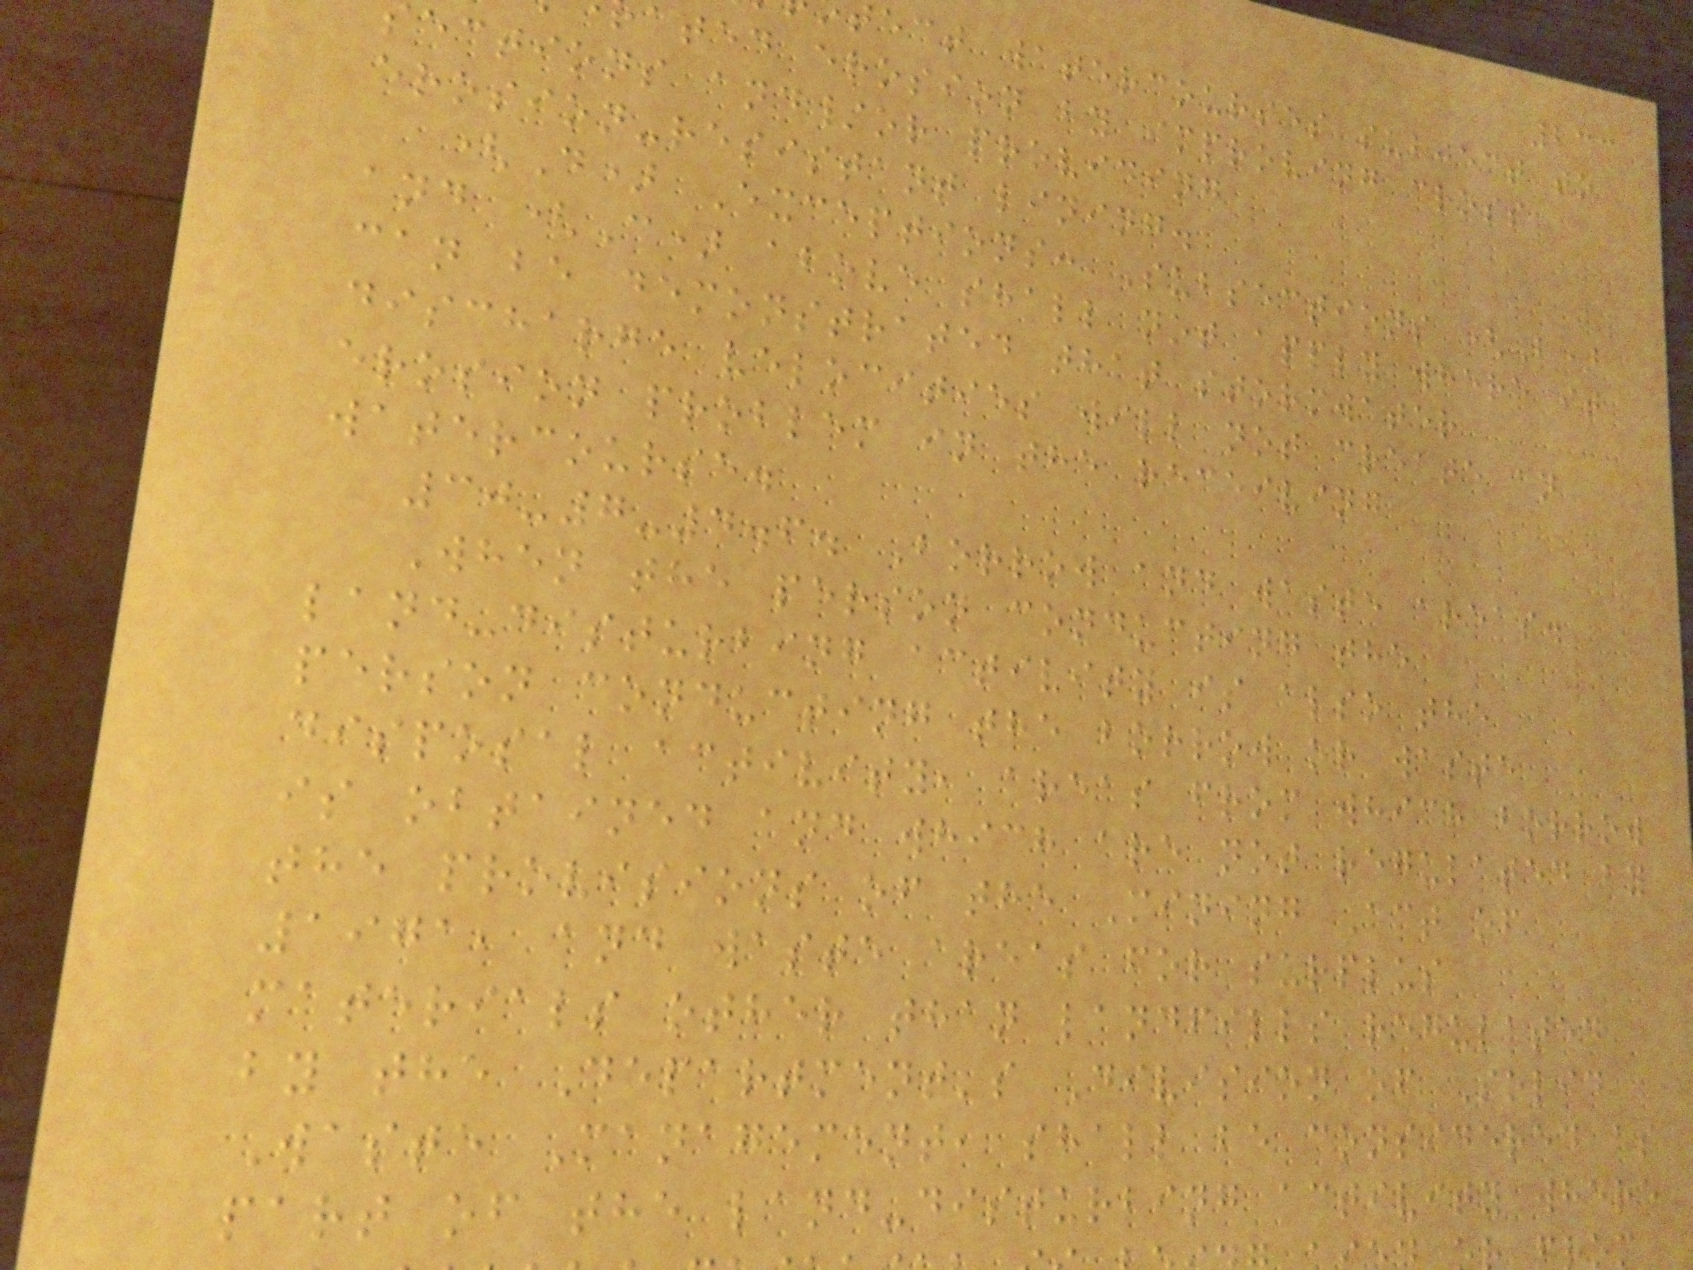233
ect watercourses subject to
ated erosion by improving cross
ections and/or providing
erosion-resistant lining.
(D) Exceptions: Subsections (B)
and (C) above shall not apply where it
can be demonstrated that stormwater
discharge velocities will not create an
erosion problem in the receiving
watercourse.
30-7-4.6. Borrow and waste areas.
When the person conducting the
land-disturbing activity is also the
person conducting the borrow or waste
disposal activity, areas from which borrow
is obtained and which are not regulated by
the provisions of the Mining Act of
1971, and waste areas for surplus
materials other than landfills regulated
by the Department's Division of Solid
Waste Management, shall be considered as
part of the land-disturbing activity where
